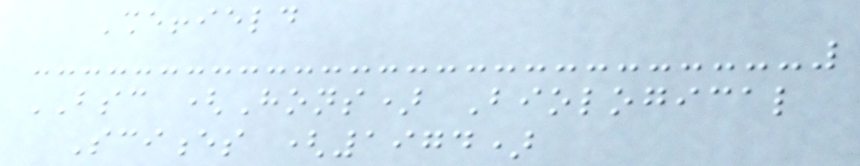Sheffield
BSC (Hons) Biological
Sciences (1974)
